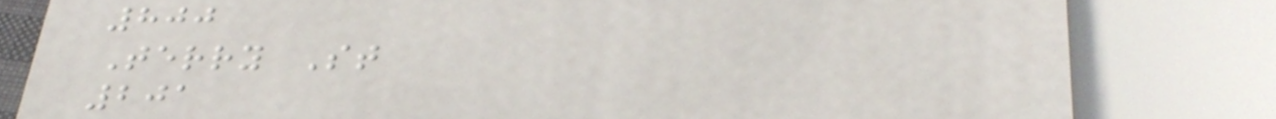800
Terry St
201
